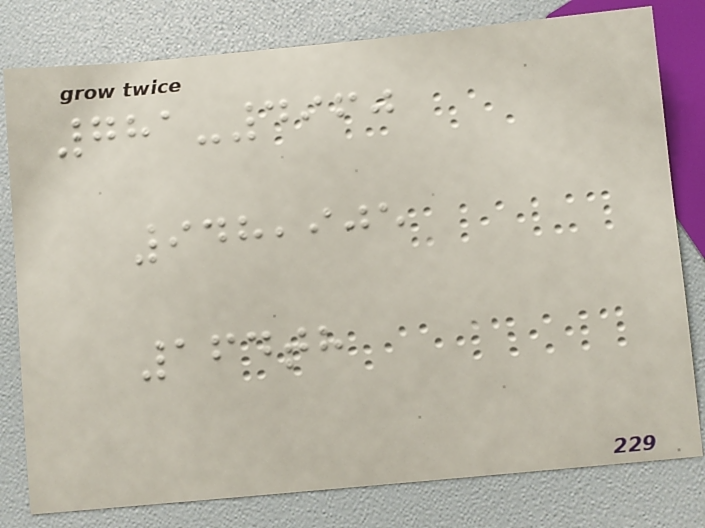781-4960
948,905
164th
